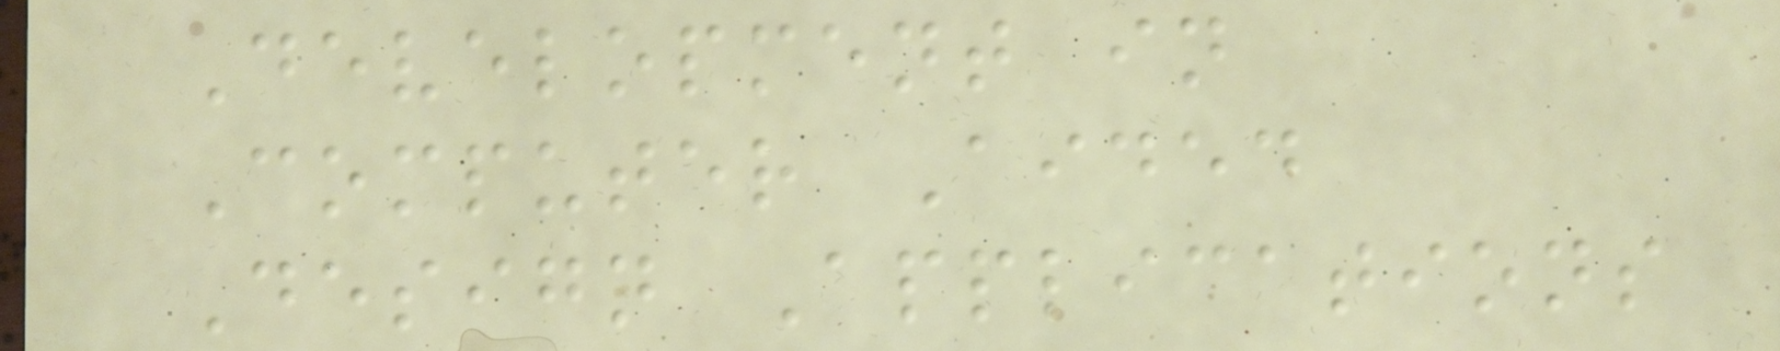Development in
Computer Aided
Design Applications
